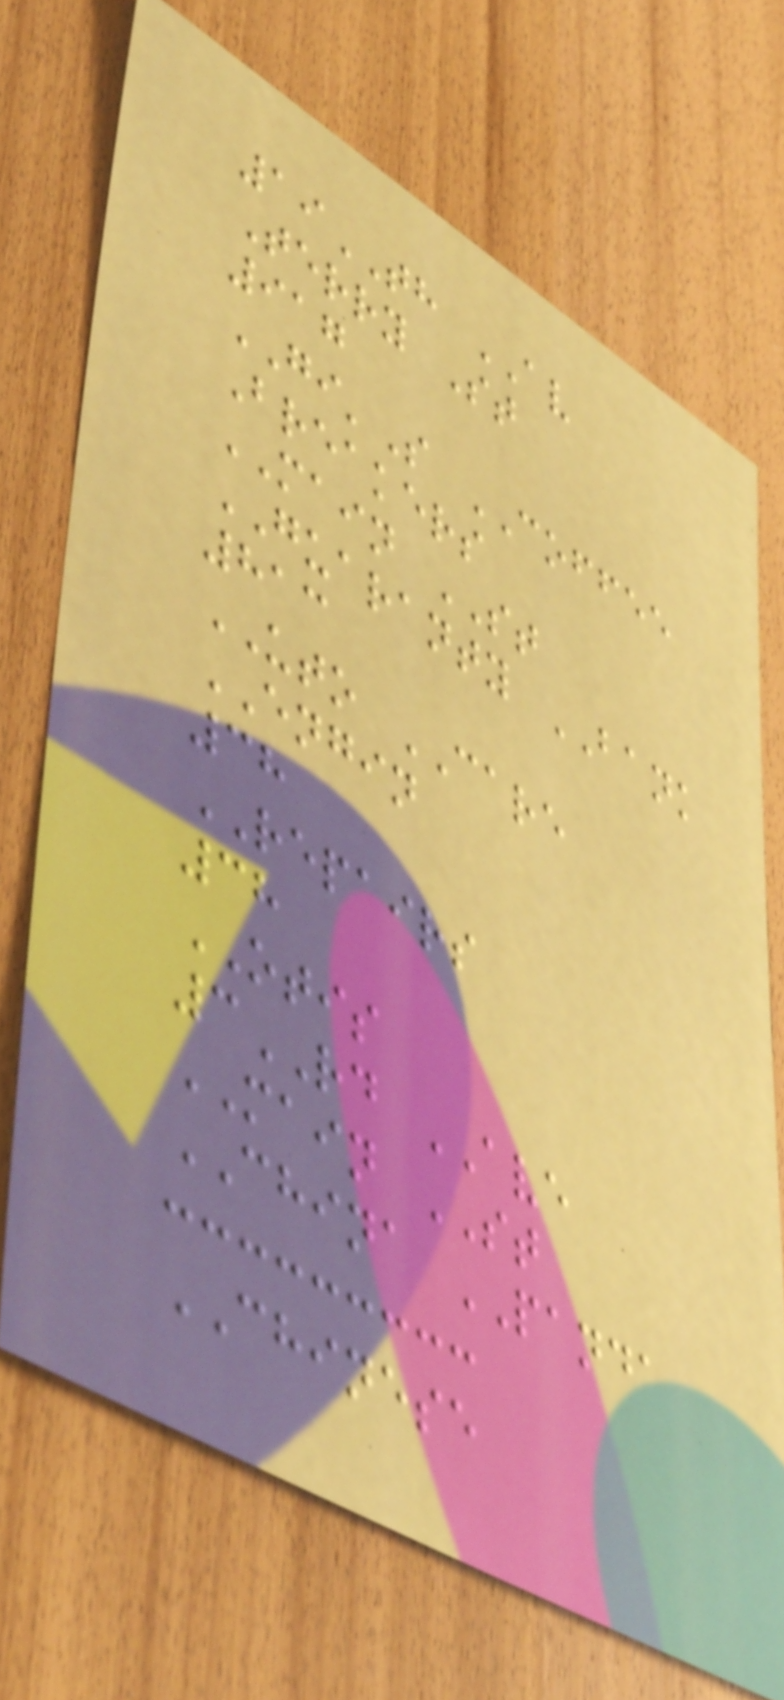19TH AV
Terry St
917
GI'S COFFEE
Breakers
MAIN ST
GUARANTY BANK
813
UTO CARE
ENGIN
38
REPAIRS
38
OTIS
3RD AVE
MAIN ST
CHINA PANDA
CHINESE
